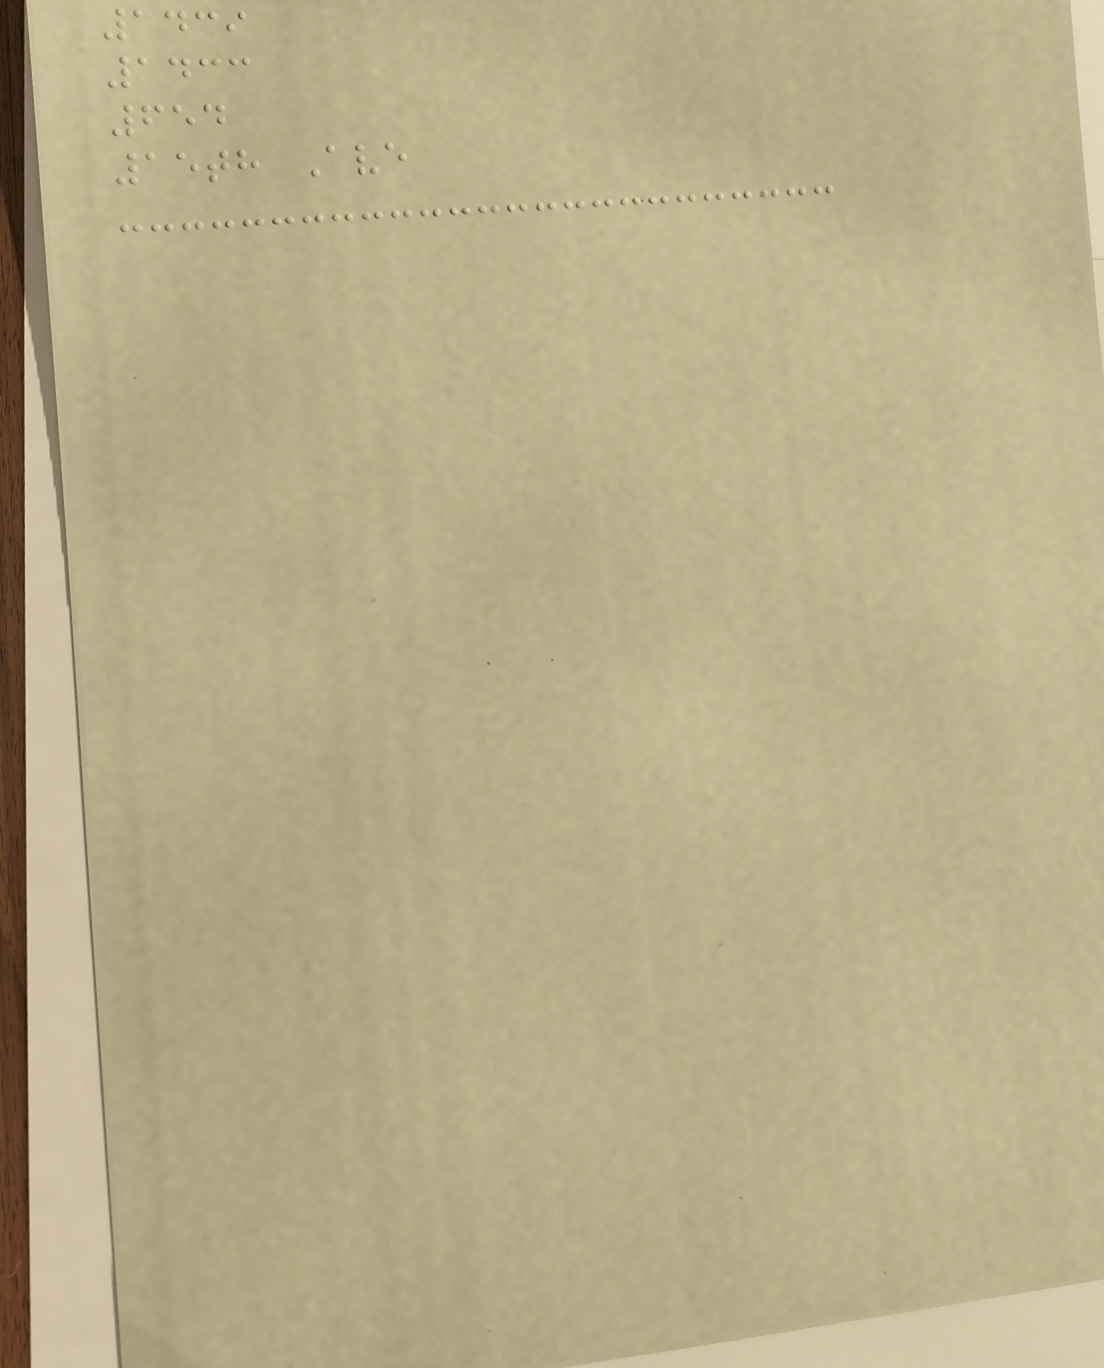1439
1433
654
15th Ave
